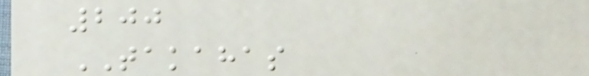200
TAKAHAS
